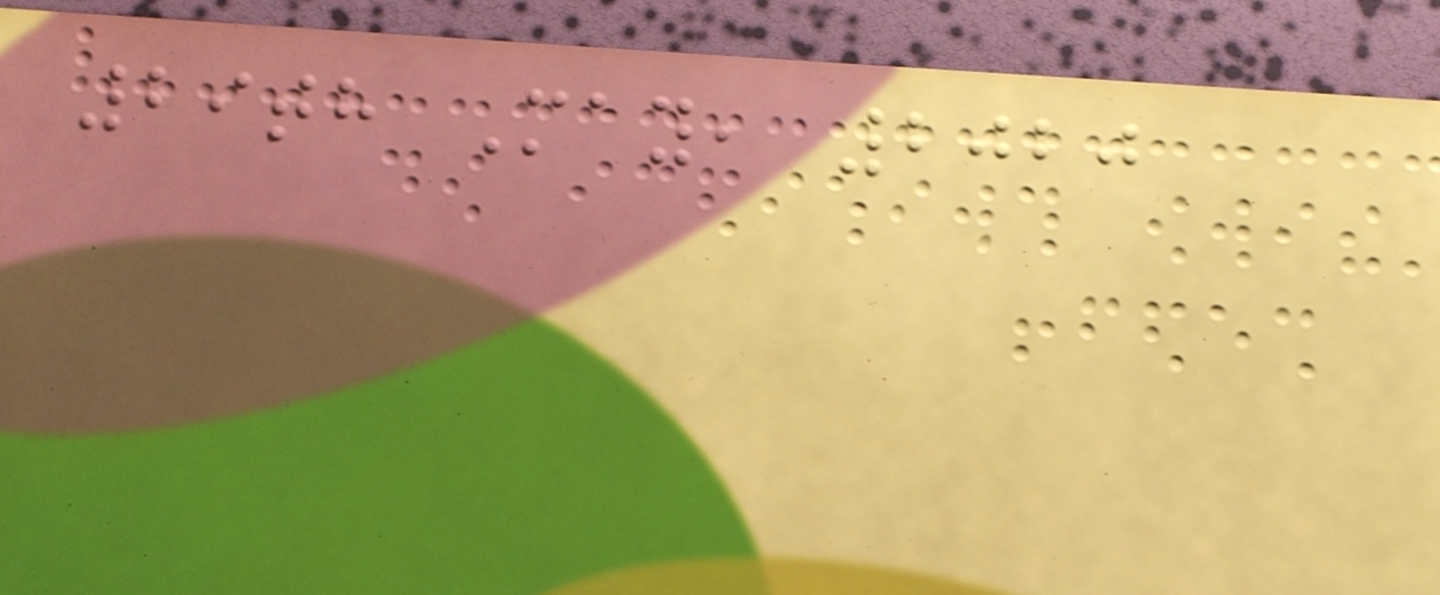29th May, 2020
